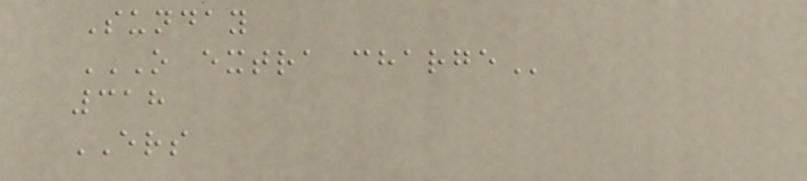Sunday
O EXTRA CHARGE
318
ERS
